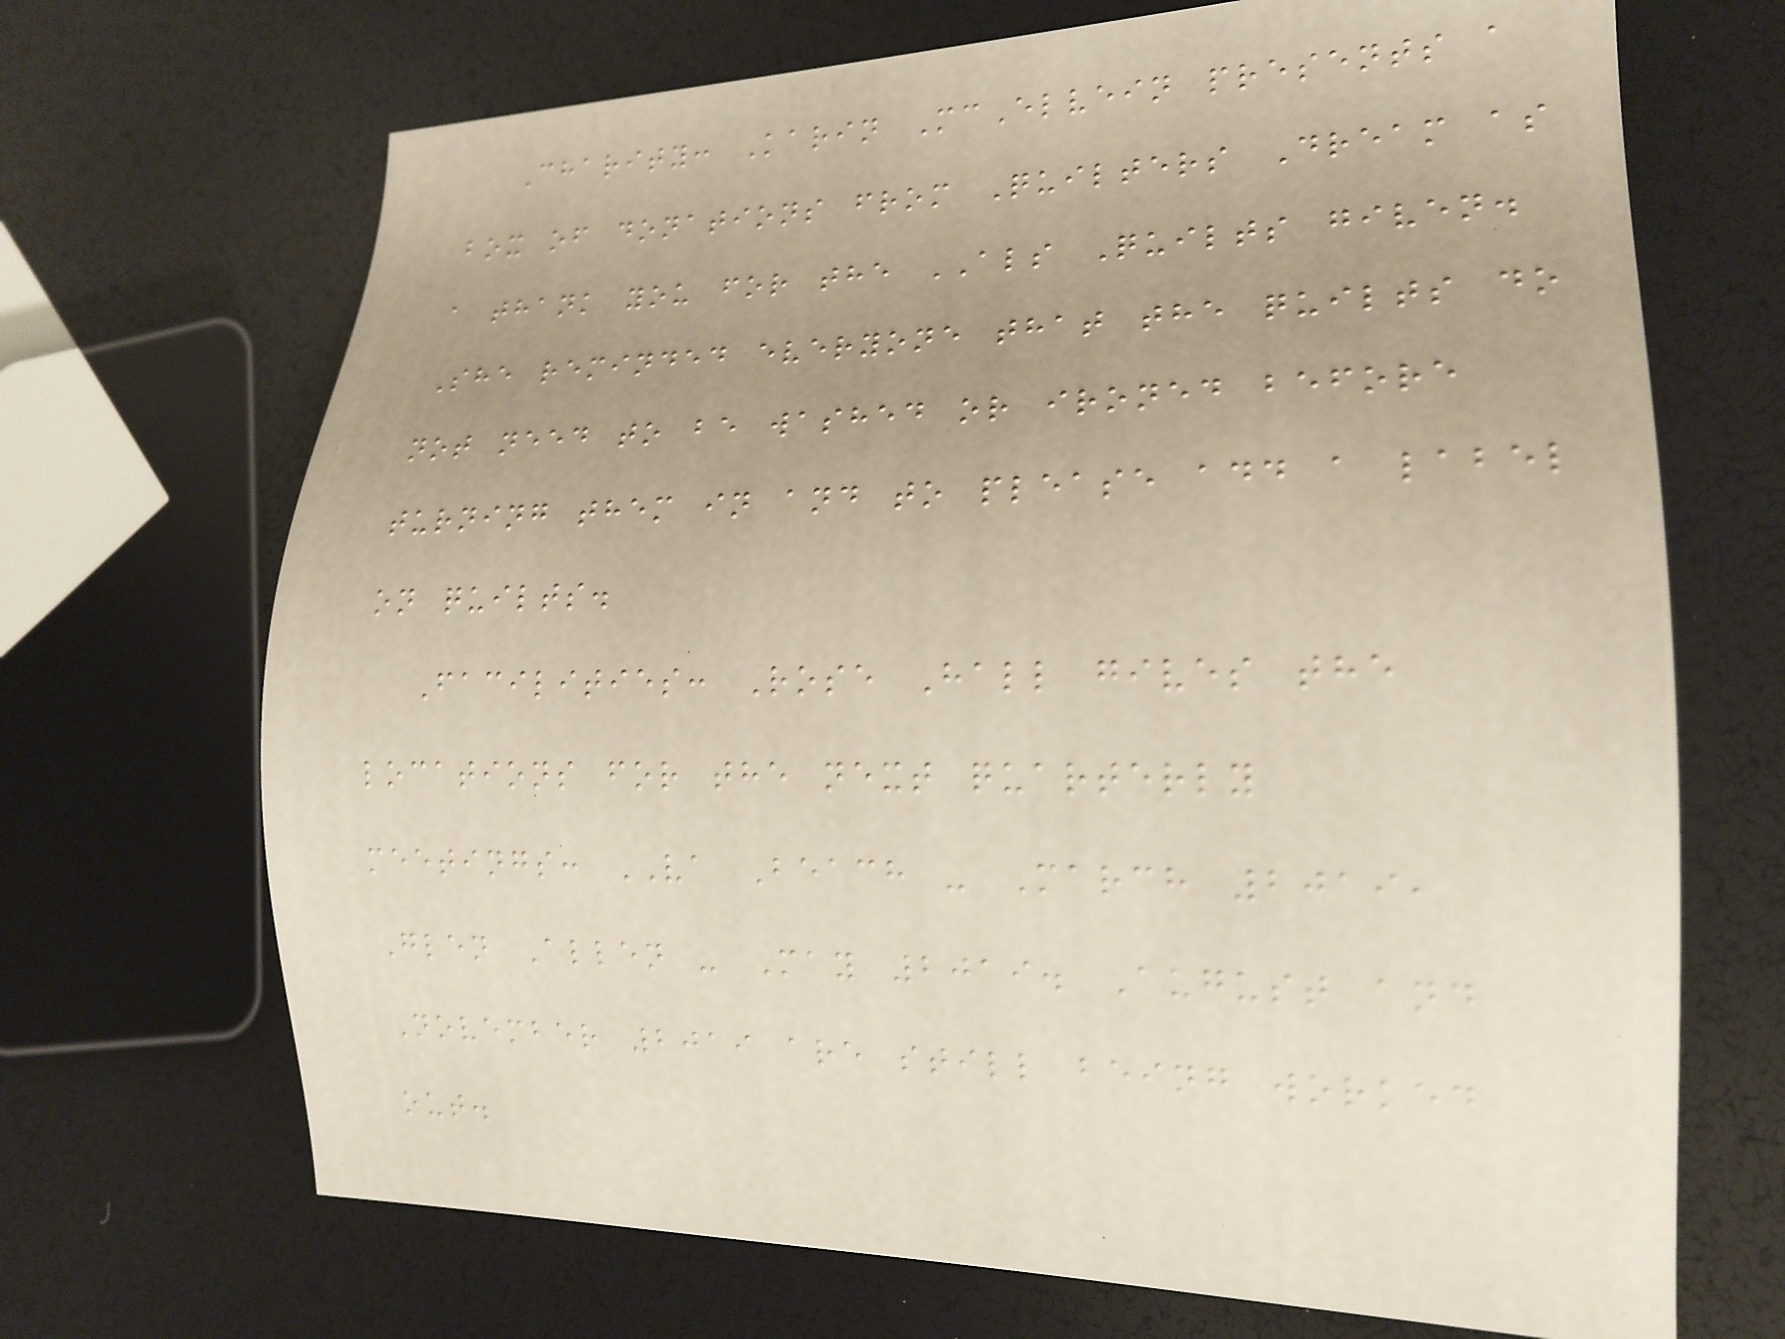Charity: Karin McElvein presents a
box of donations from Quilters Dream as
a thank you for the ALS Quilts given.
She reminded everyone that the quilts do
not need to be washed or ironed before
turning them in and to please add a label
on quilts.
Facilities: Rose Hall gives the
locations for the next quarterly
meetings: VA Beach - March 2019,
Glen Allen - May 2019. August and
November 2019 are still being worked
out.
